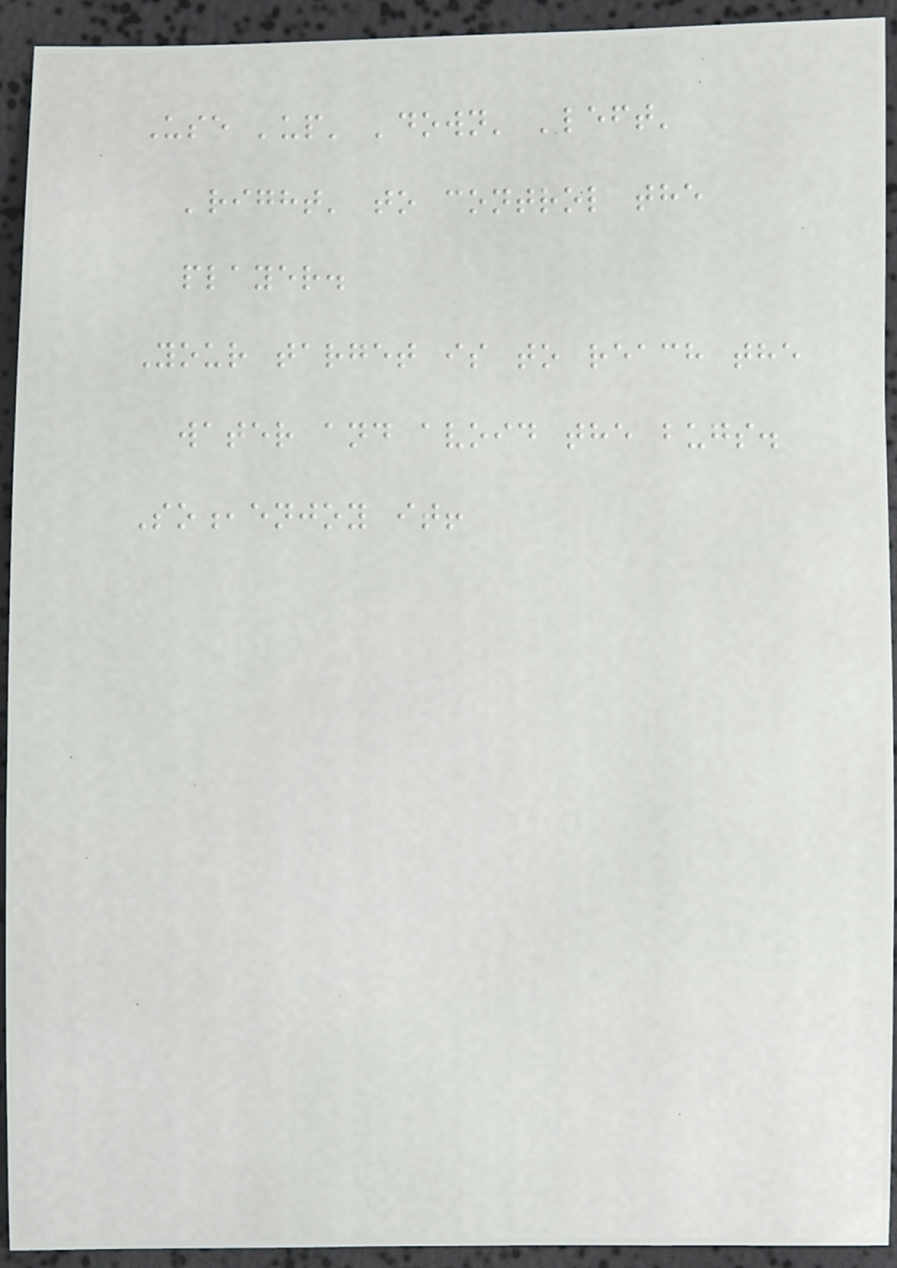Use 'up' 'down' 'left'
'right' to control the
player.
Your target is to reach the
water and avoid the bugs.
So,enjoy it!
